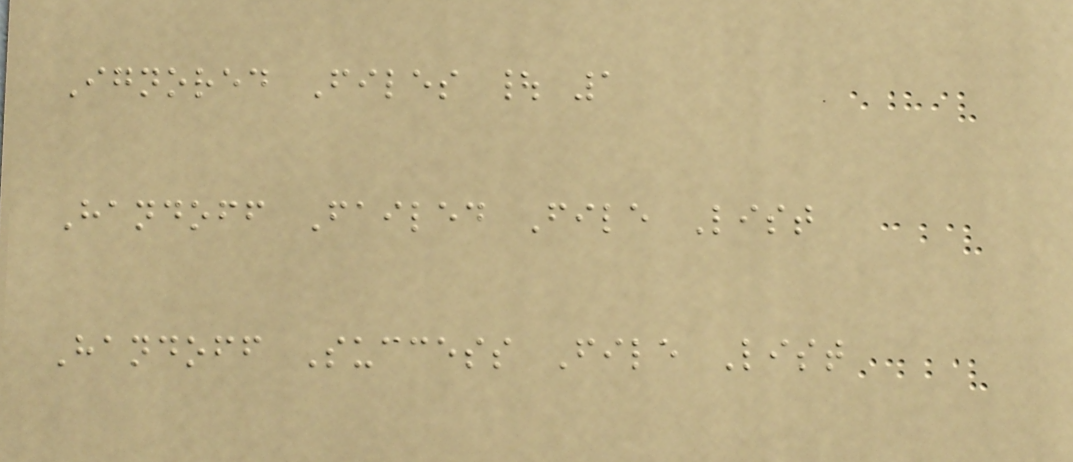Ignored Files | 1
Handoff Failed File List
Handoff Success File List
